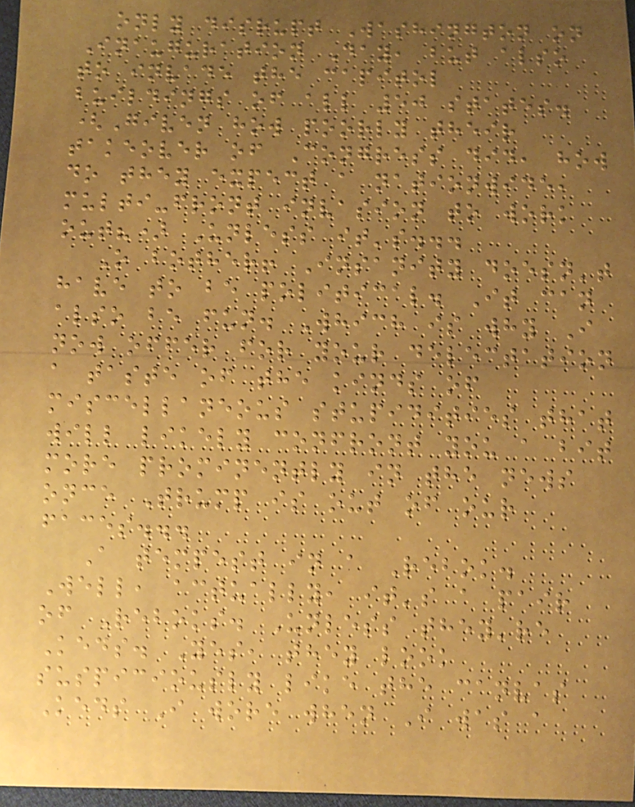only disrupt Washington on
Inauguration Day, but also
to invade the capitol
buildings of all 50 states.
(Given how poorly their
takeover of Congress did, how
do they expect a nationwide,
multi-front invasion to work
out?) Unless it's...
O bother! Insanity doesn't
have to be political. It can
also be fun. Which is why I
now offer for your delectation
a taste of the kinds of
miscellaneous stupidities that
will likely confront you a bit
more prominently in the news
once Trump is out of our
faces...
A tempest in a Rebok.
Well, actually, it's a pair
of Reboks. Unless they're
Keds. Yes, they look
suspiciously like the canvas
Keds I wore when I was a
